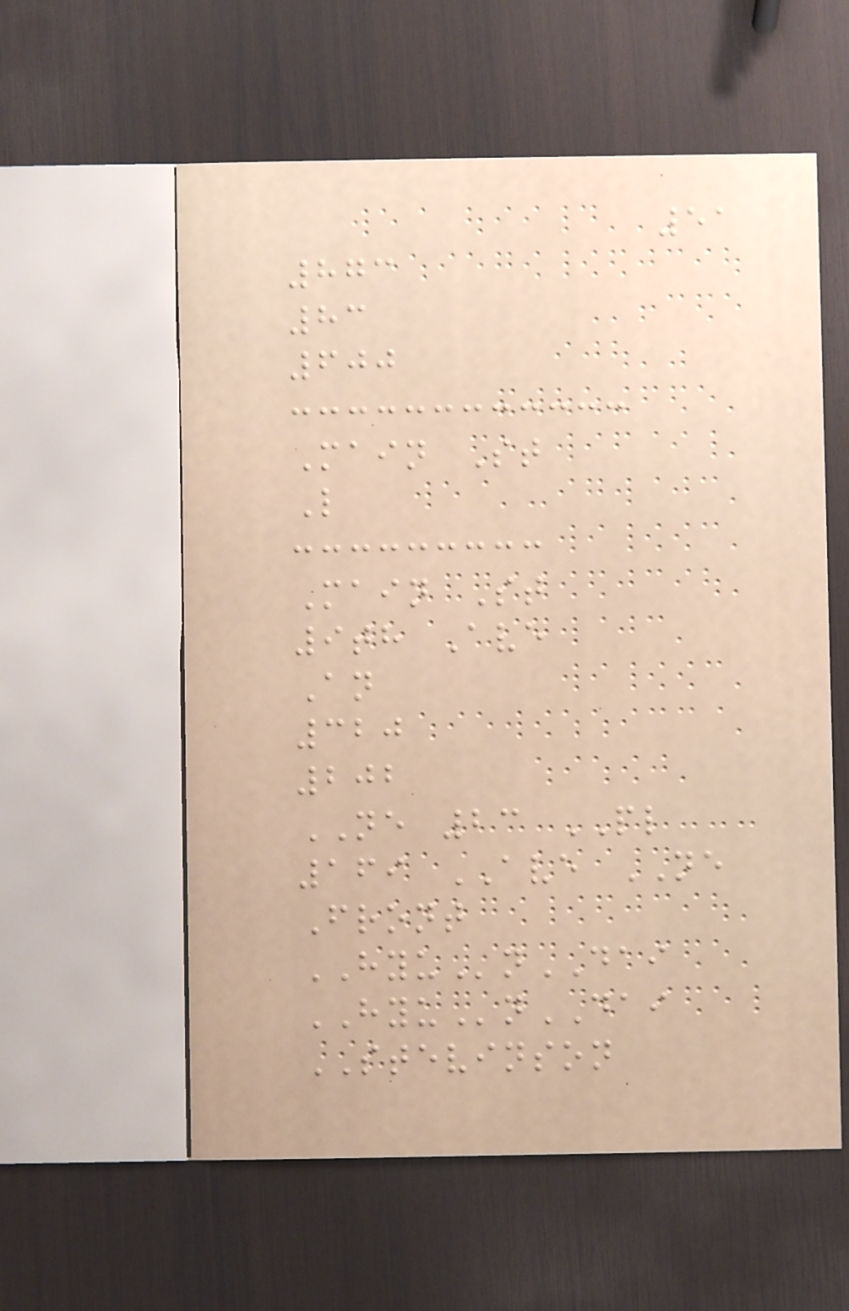51
873
83
600
Main St
L
Main St
9th Ave
An
320
202
NE 23 PL
169 AVE NE
Front
HYUnDAI
HYUnDAI
STEVINSON
